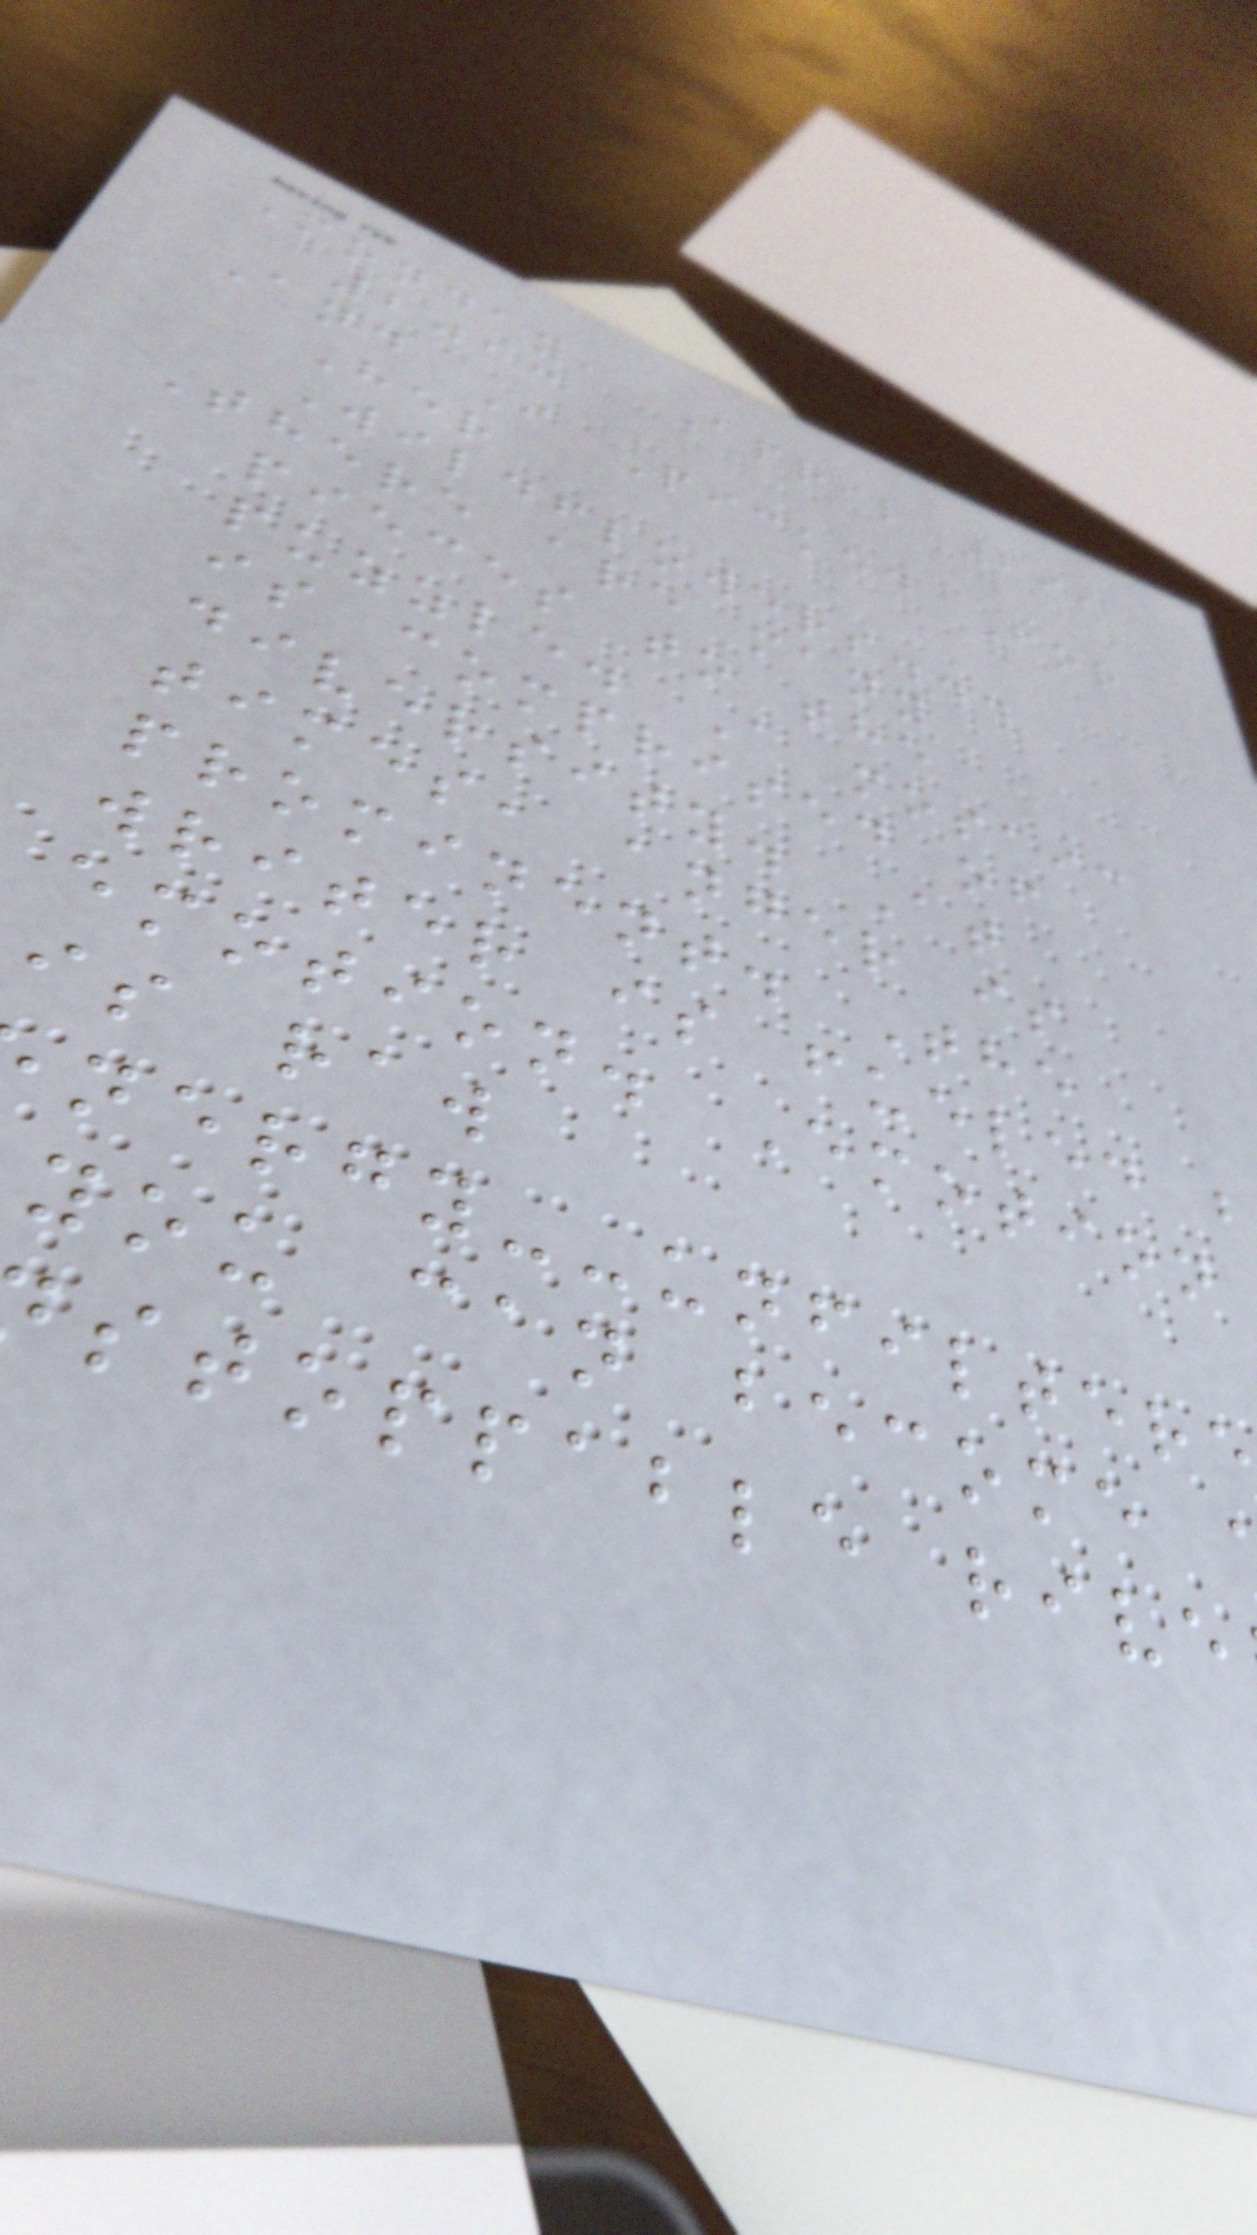Monday, April 29,
2013
And I Picked For
Her
Wildflowers...
There are many
pieces to the
puzzle. A mosaic
is comprised of
diversity. At
times, anger is
prominent. The
writer is fueled b
emotion. Emotion
is raw
you can become
stoppable rive
